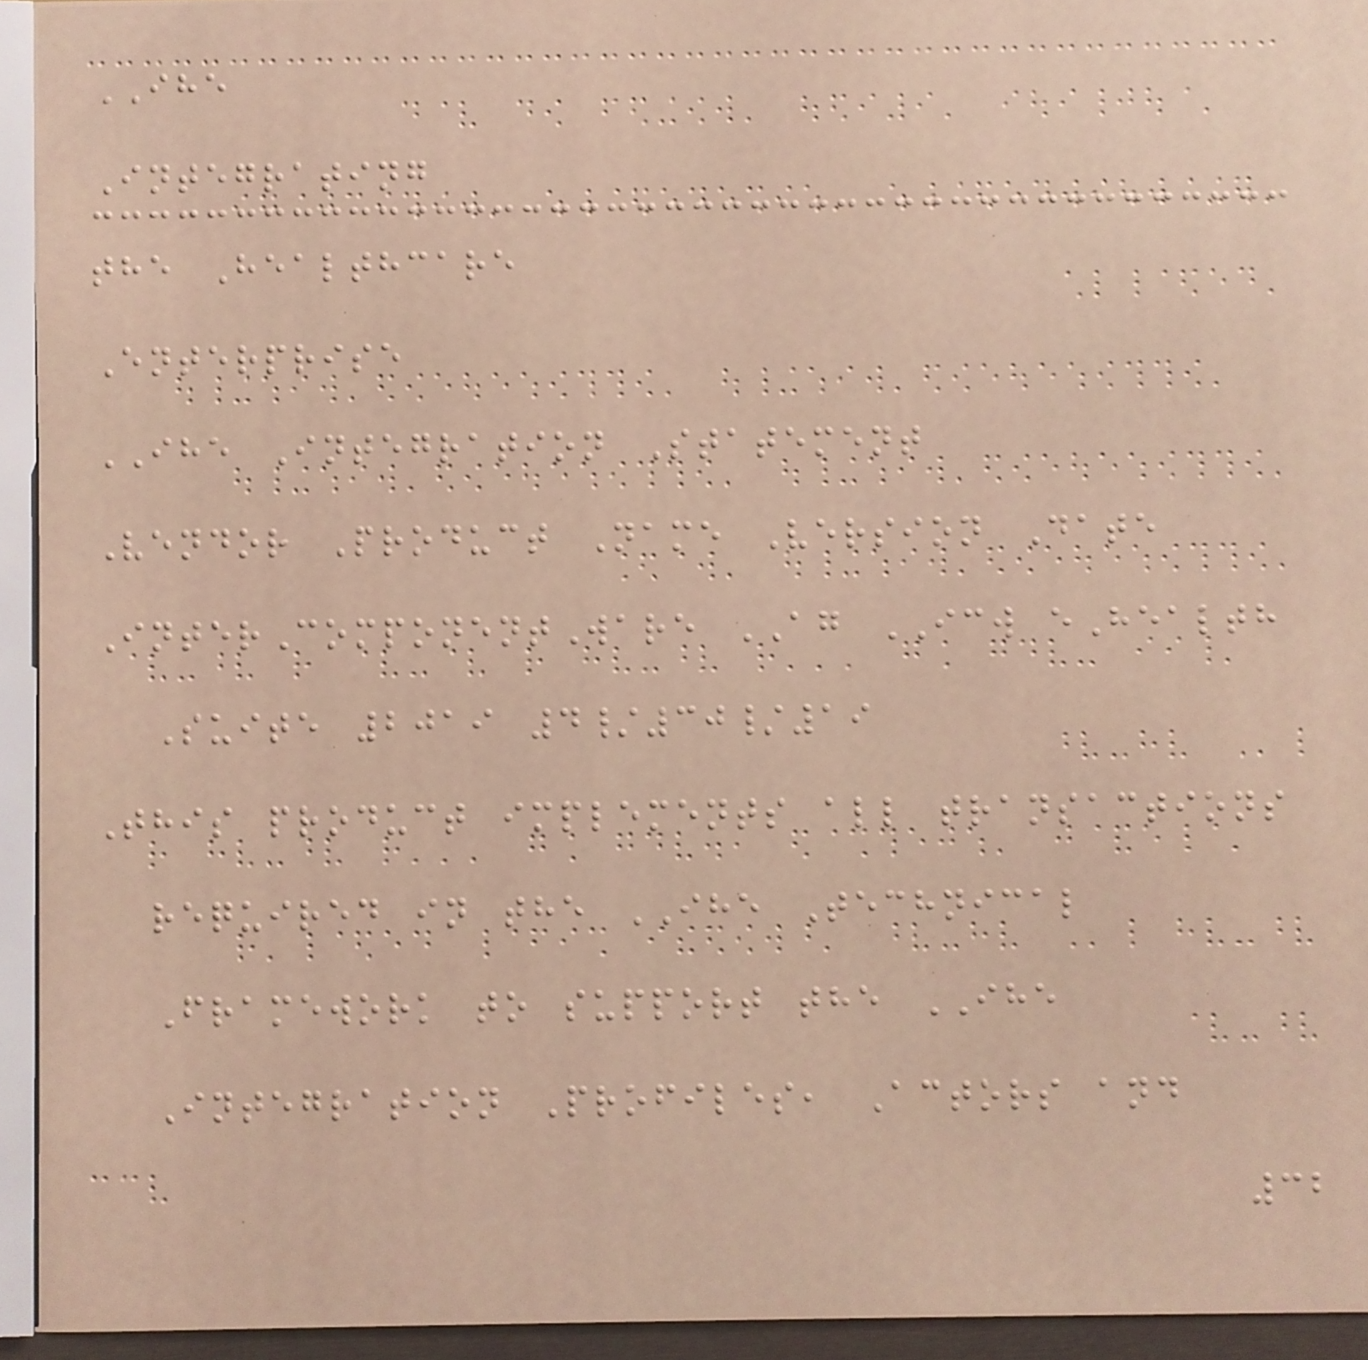IHE
Integrating
the Healthcare
Enterprise
IHE Integration Statement
Vendor Product Name Version Date
InterComponentWare AG ICW eHealth
Suite 2019 4/30/19
This product implements all transactions
required in the IHE Technical
Framework to support the IHE
Integration Profiles, Actors and
32
